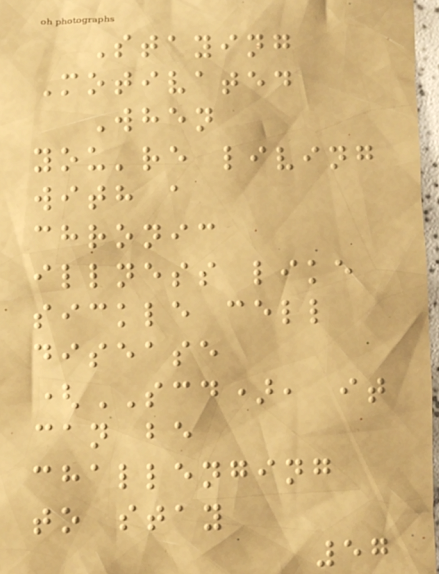Staying
Motivated
When
you're living
with a
chronic
illness like
sickle cell
disease
(SCD), it
can be
challenging
to stay
57
